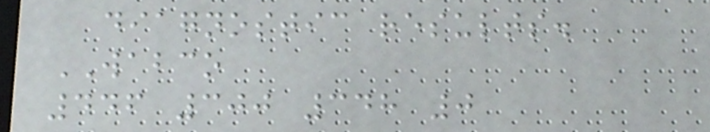diagnostic results.
WABCO
446 300 348 0
